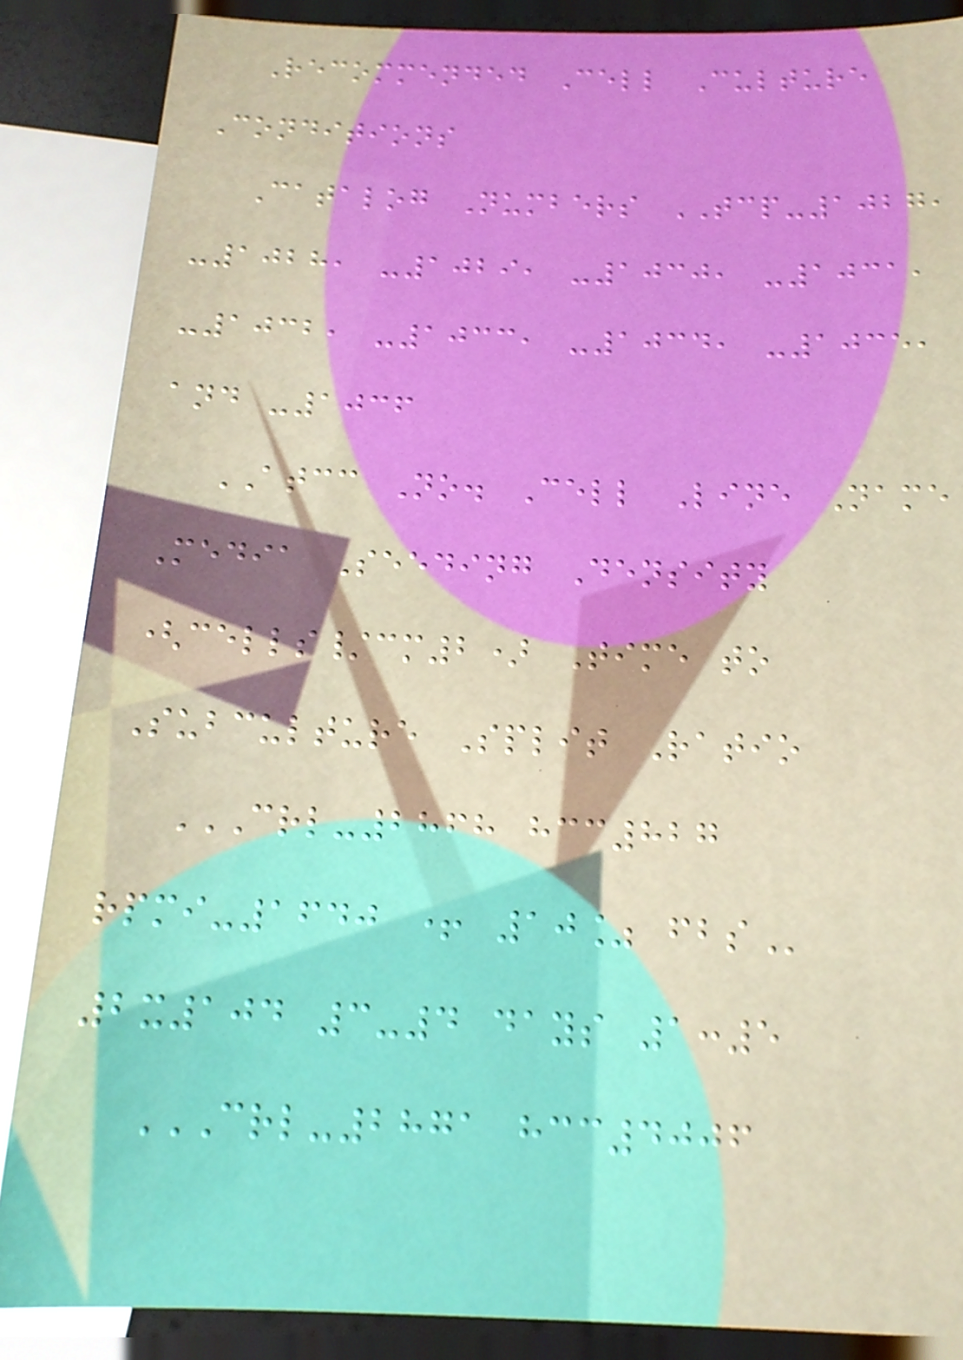Recommended Cell Culture
Conditions
Catalog Numbers TCP-1027,
-1028, -1029, -1030, -1031,
-1032, -1033, -1034, -1035,
and -1036
ATCC No. Cell Line Name
Media Seeding Density
(cells/cm2) Time to
Subculture Split Ratio
CRL-2868 HCC827
RPMI-1640 + 10% FBS
2x104 3-4 days 1:5
CRL-2871 HCC4006
